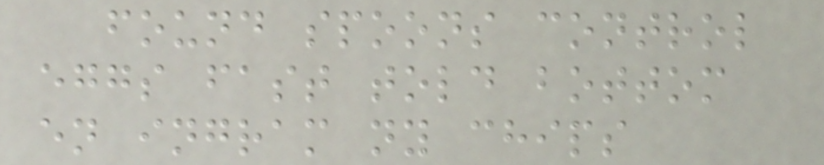found spoons control
eggs fast told bottom
en ingram ny chips
